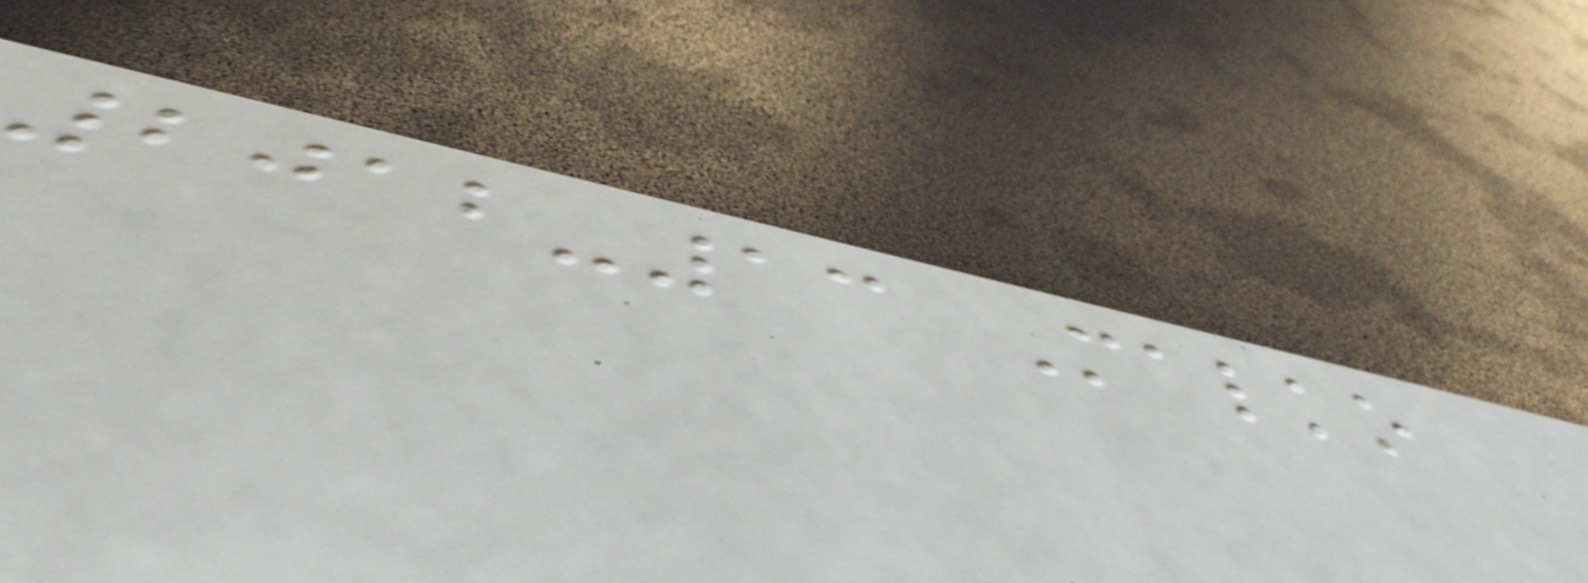2012-13 Malko
